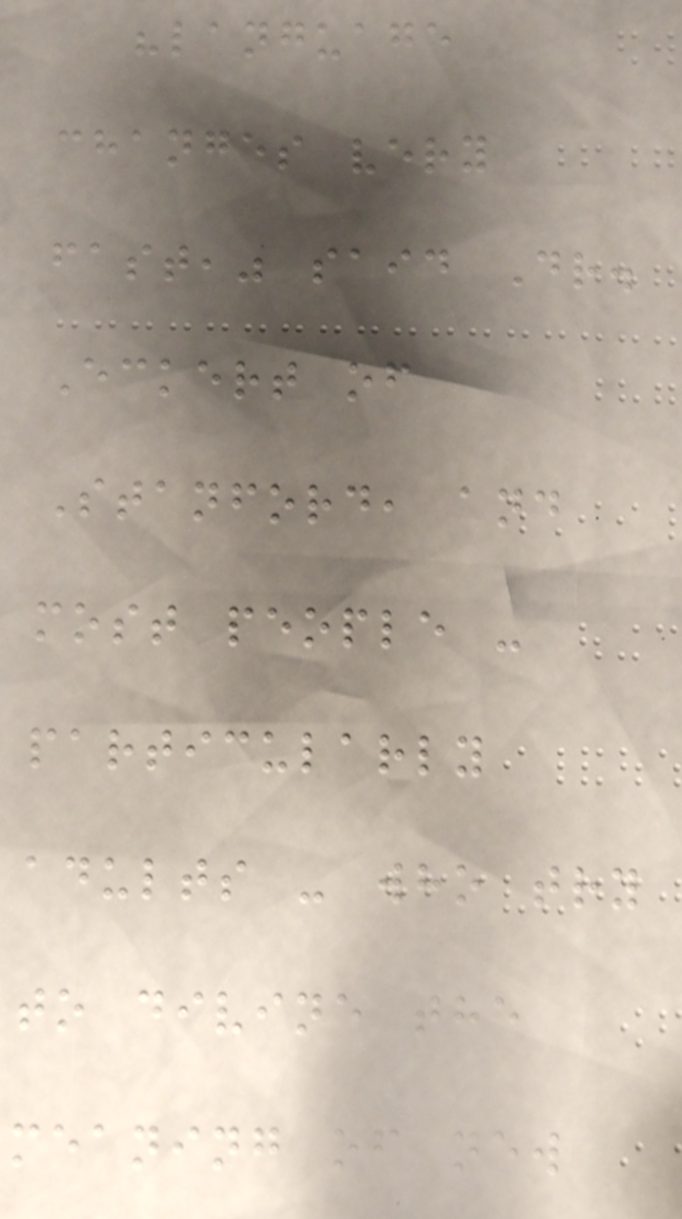"language
changes very
fast," said Dr.
Eckert of
Stanford, and
most people -
particularly
adults - who try
to divine the
meaning of new
